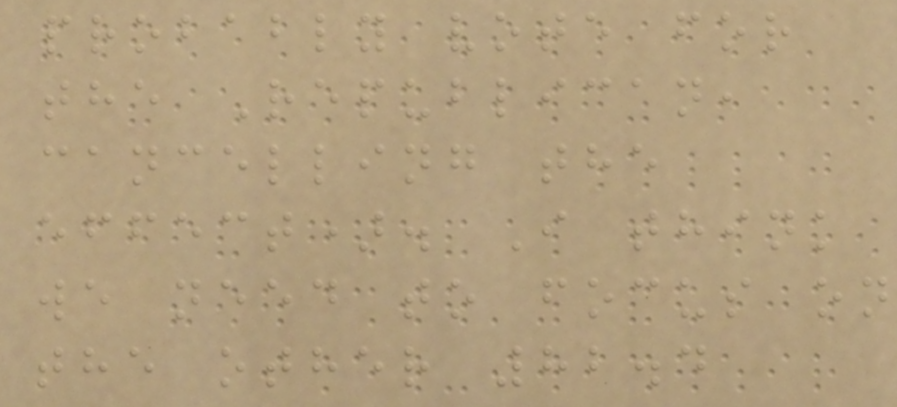probably vote for
the Republican,
cancelling the
effect). I think
we need to focus on
the other 82.4
